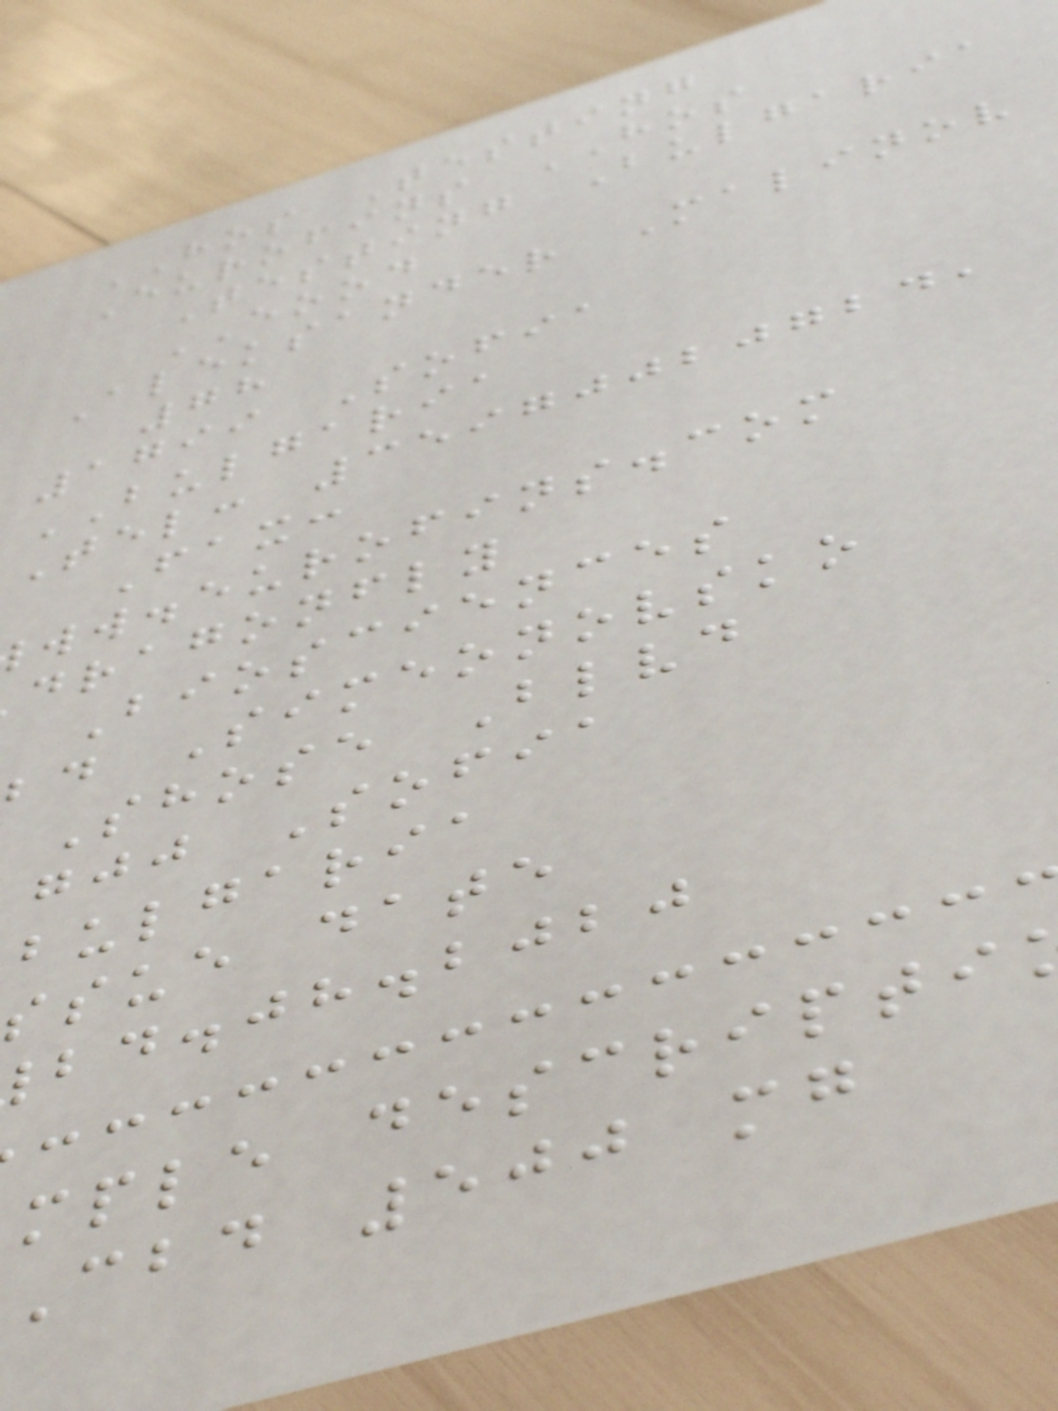HOS Testing
Eurofins HOS
Testing Bulgaria
EOOD
Aleksander Malinov
78
1799 Sofia
BULGARIA
Tel: 35970020724,
Fax:
ww.eurofins.com
dragonfly
Biosciences
bd Simeonovsko
Shose Blvd
gjj Sofia
bulgaria
ssue date
bd.jh.bjbj
mple descripti
cbd 500 mg
